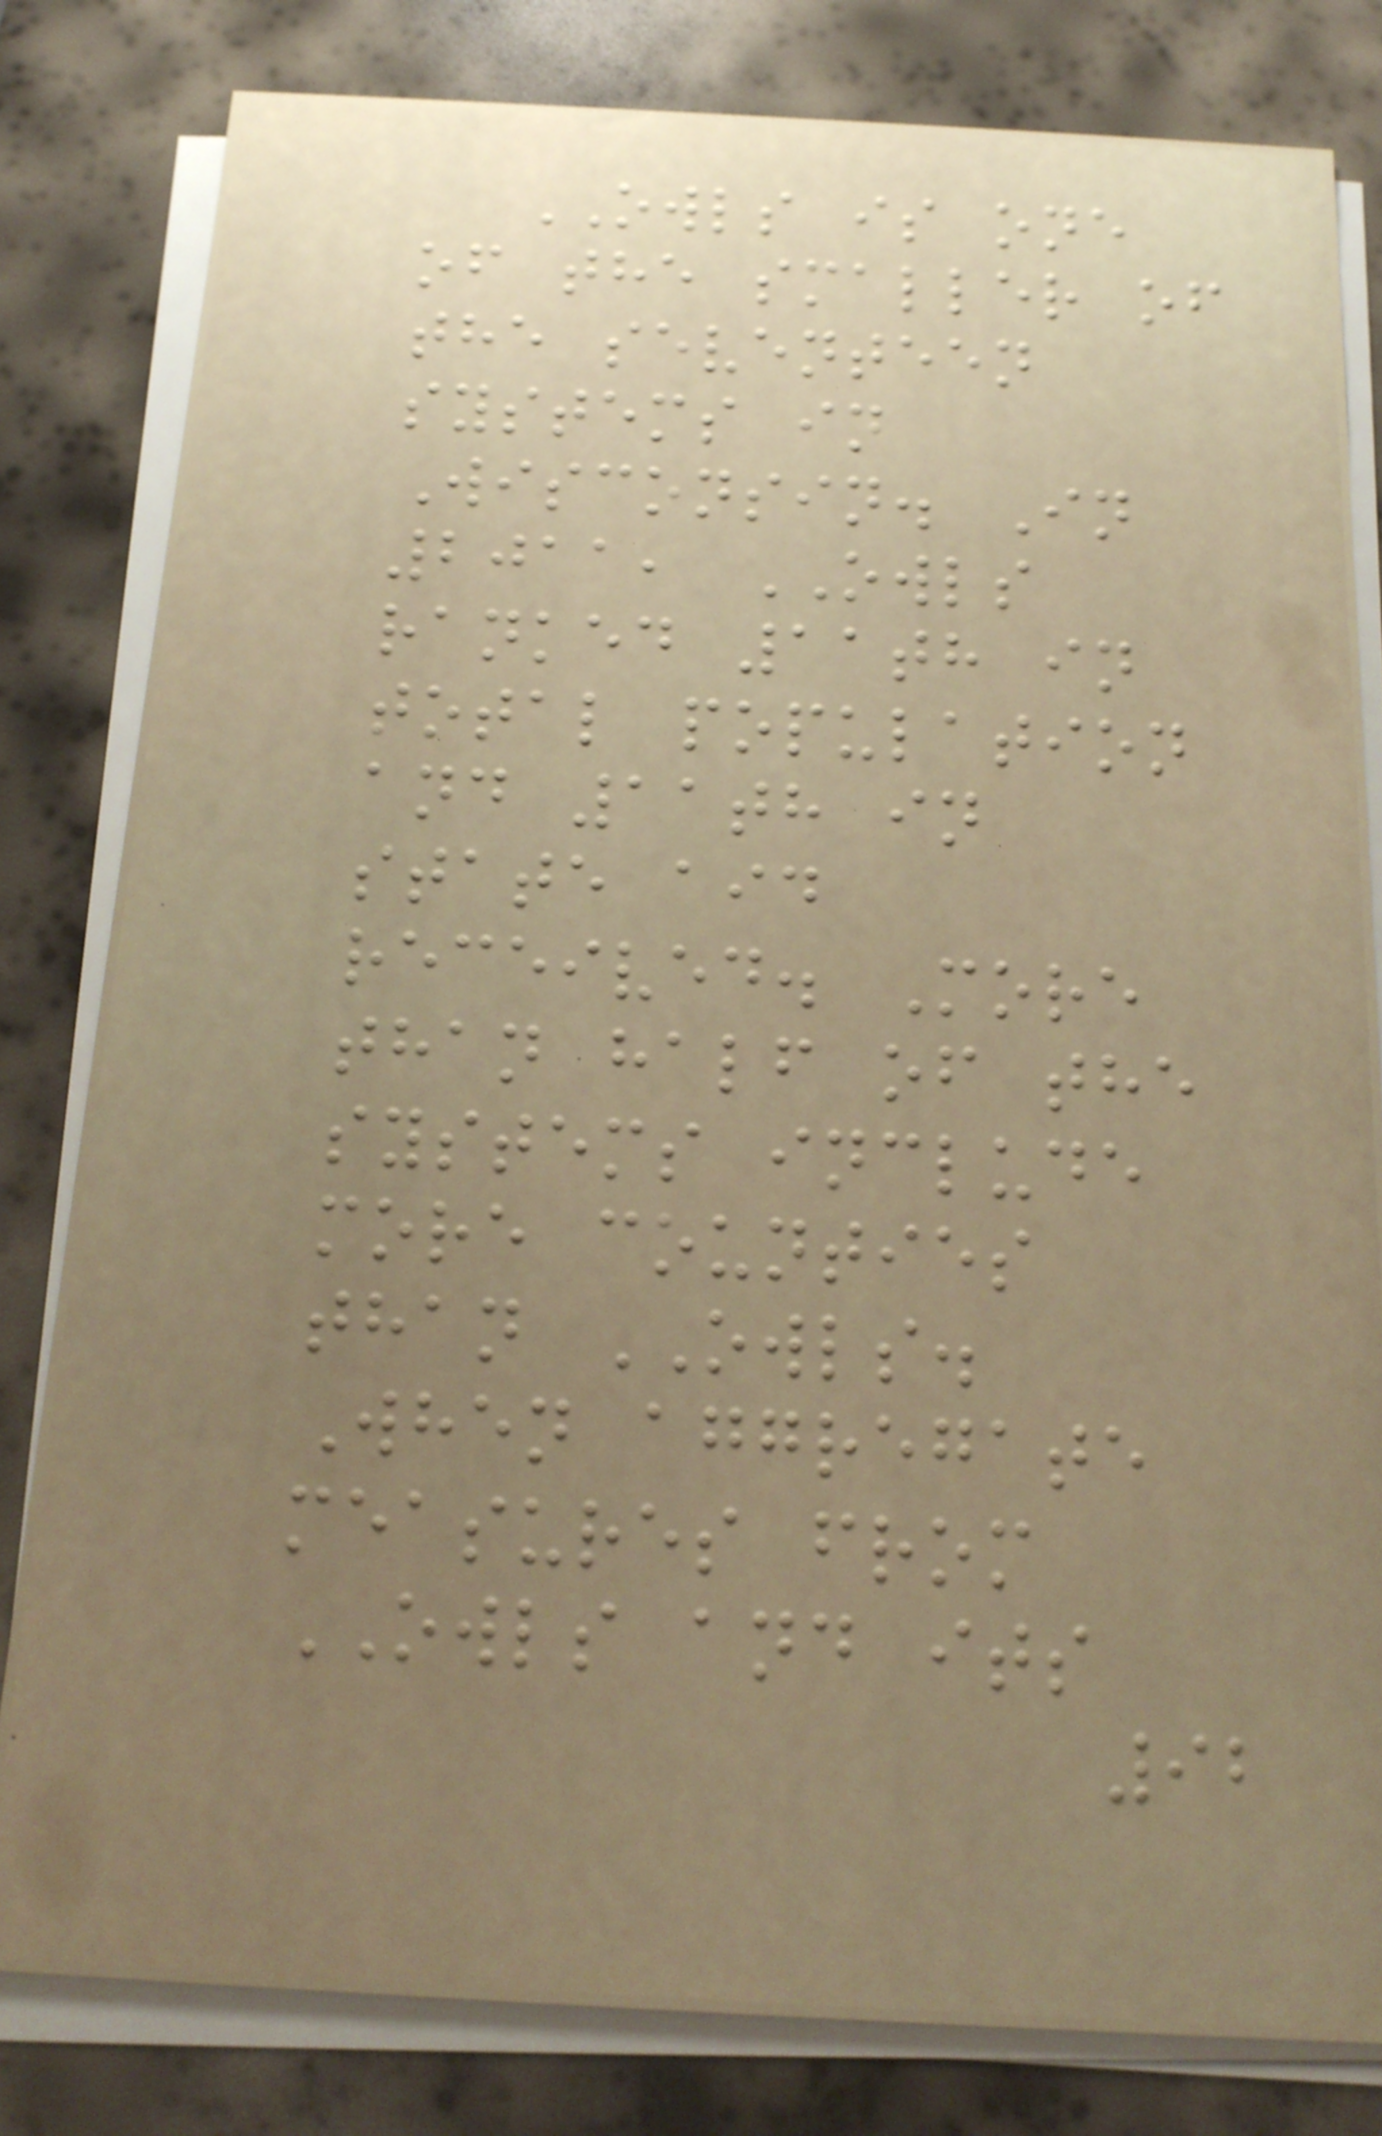OWLS is one
of the smaller of
the seventeen
systems in
Wisconsin. In
2011, OWLS
ranked 11th in
total population
and 11th in
state aid
received. More
than half of the
systems include
more counties
than OWLS.
When aggregate
measures from
OWLS and its
92
